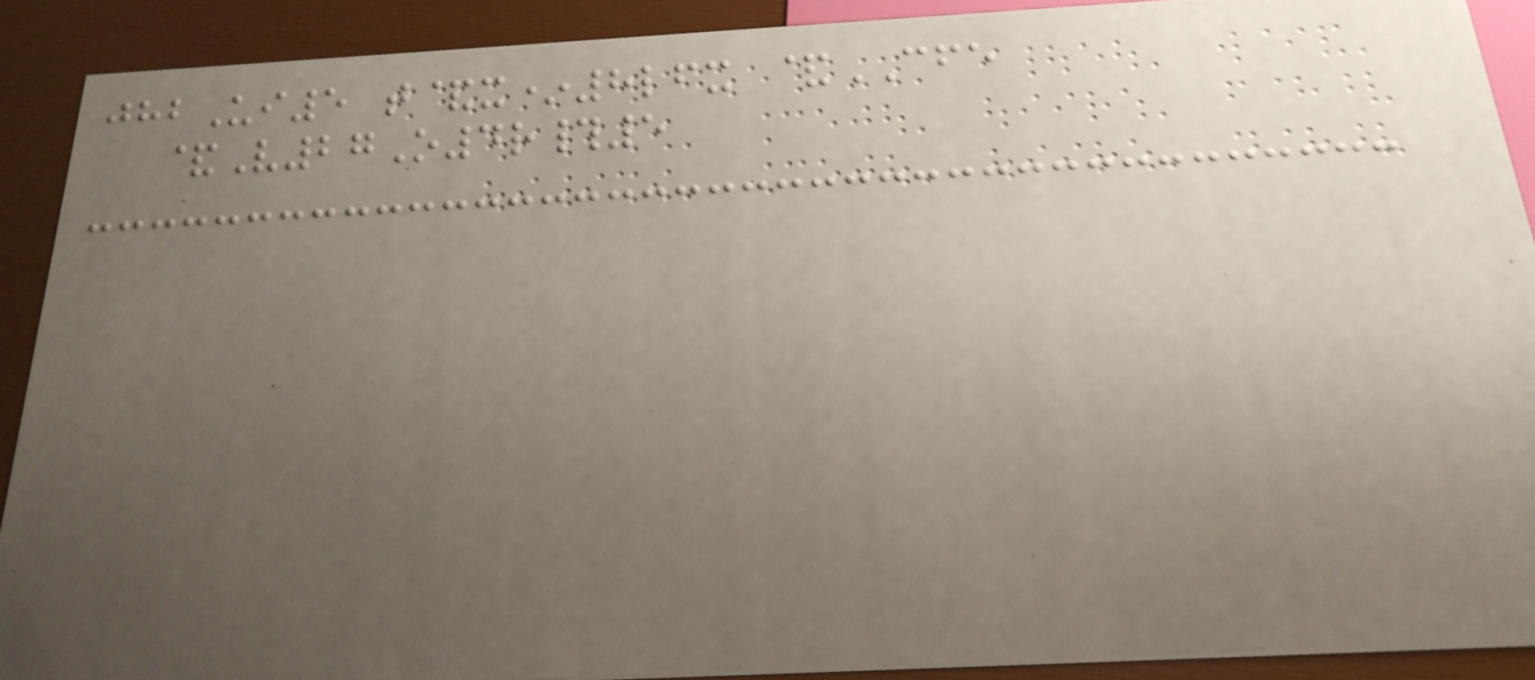jhbUi5 t&x*8lfx &CFE
&V27O4r#5
